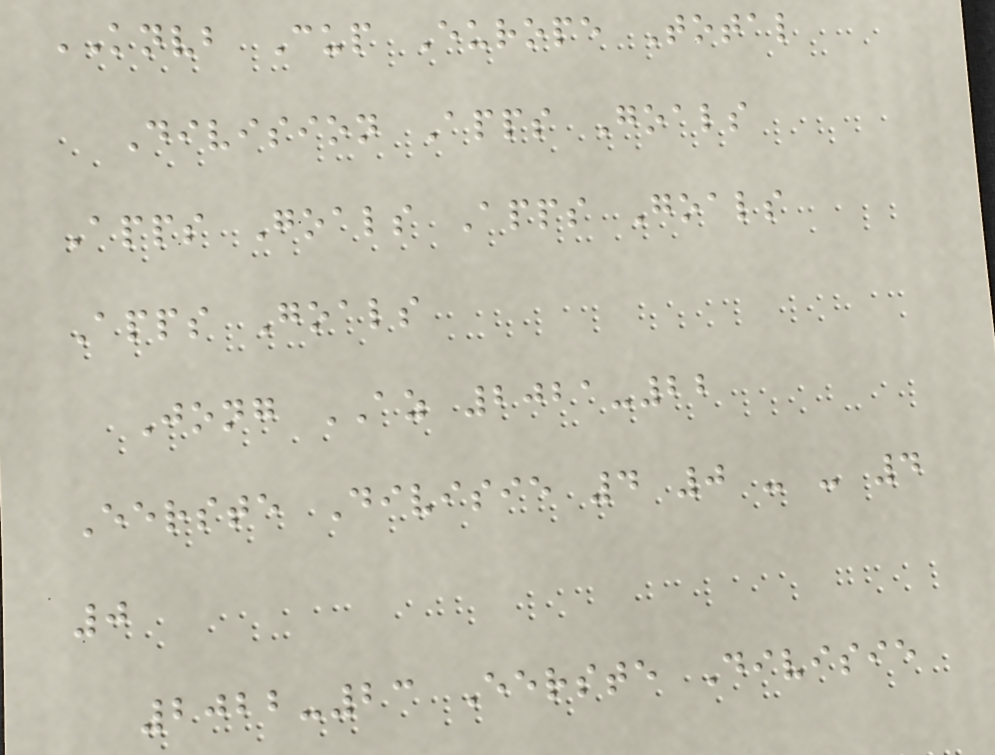KNVB Cup Europe Total
Division Apps Goals
Apps Goals Apps Goals
Apps Goals
Jong AZ 2021-22
Eerste Divisie 4 0 - - 4
0
2022-23 Eerste Divisie
